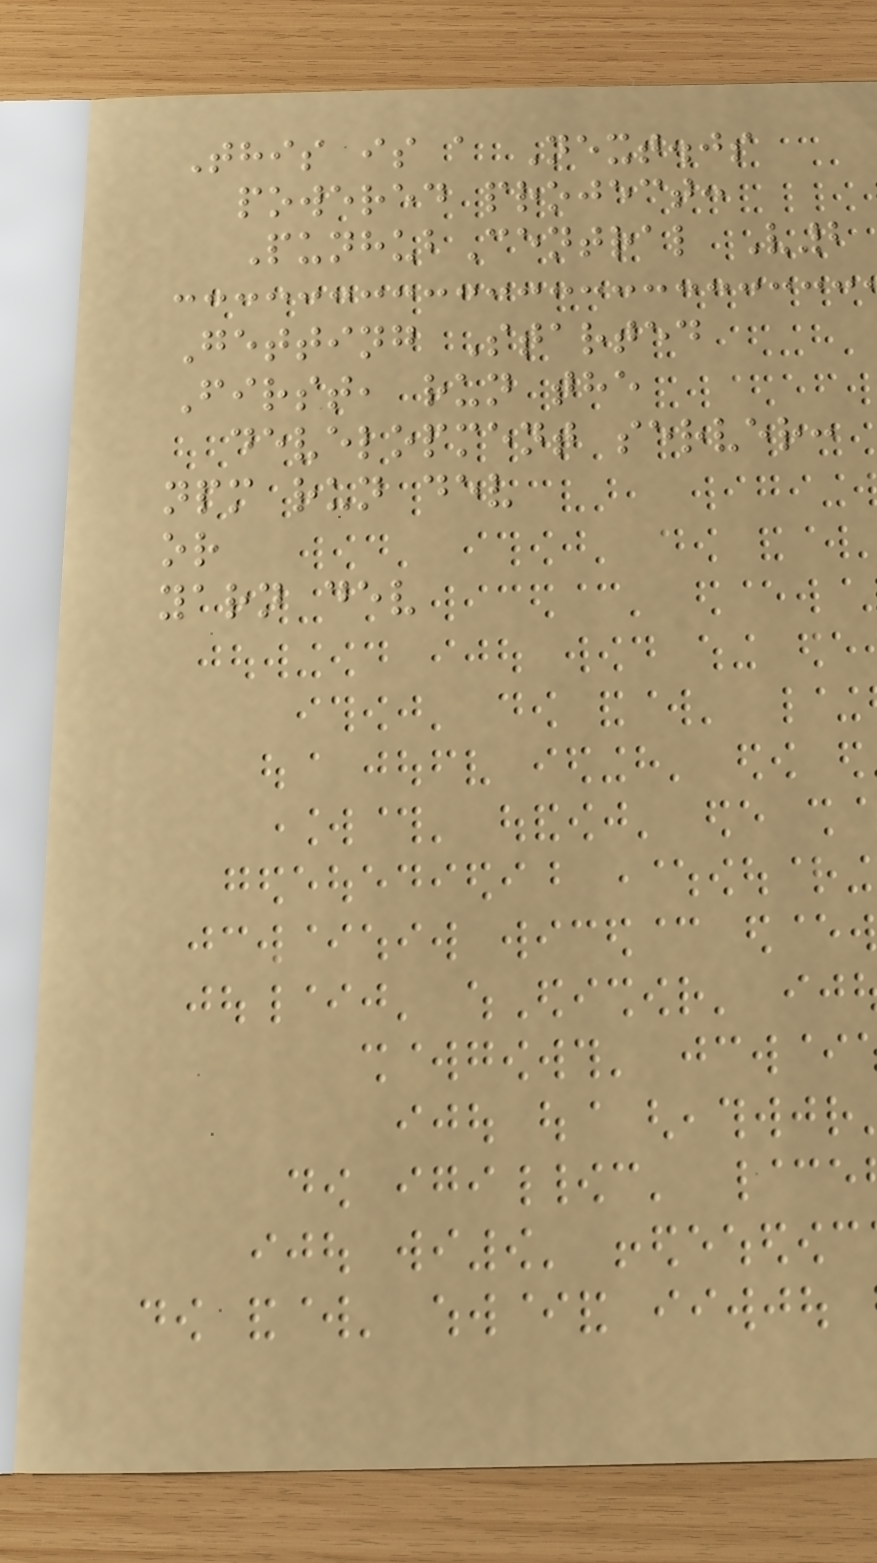This is a Next.js
powered project:
PunhubCentral V2
Getting Started
First, run the
development server:
npm run dev
or
yarn dev
